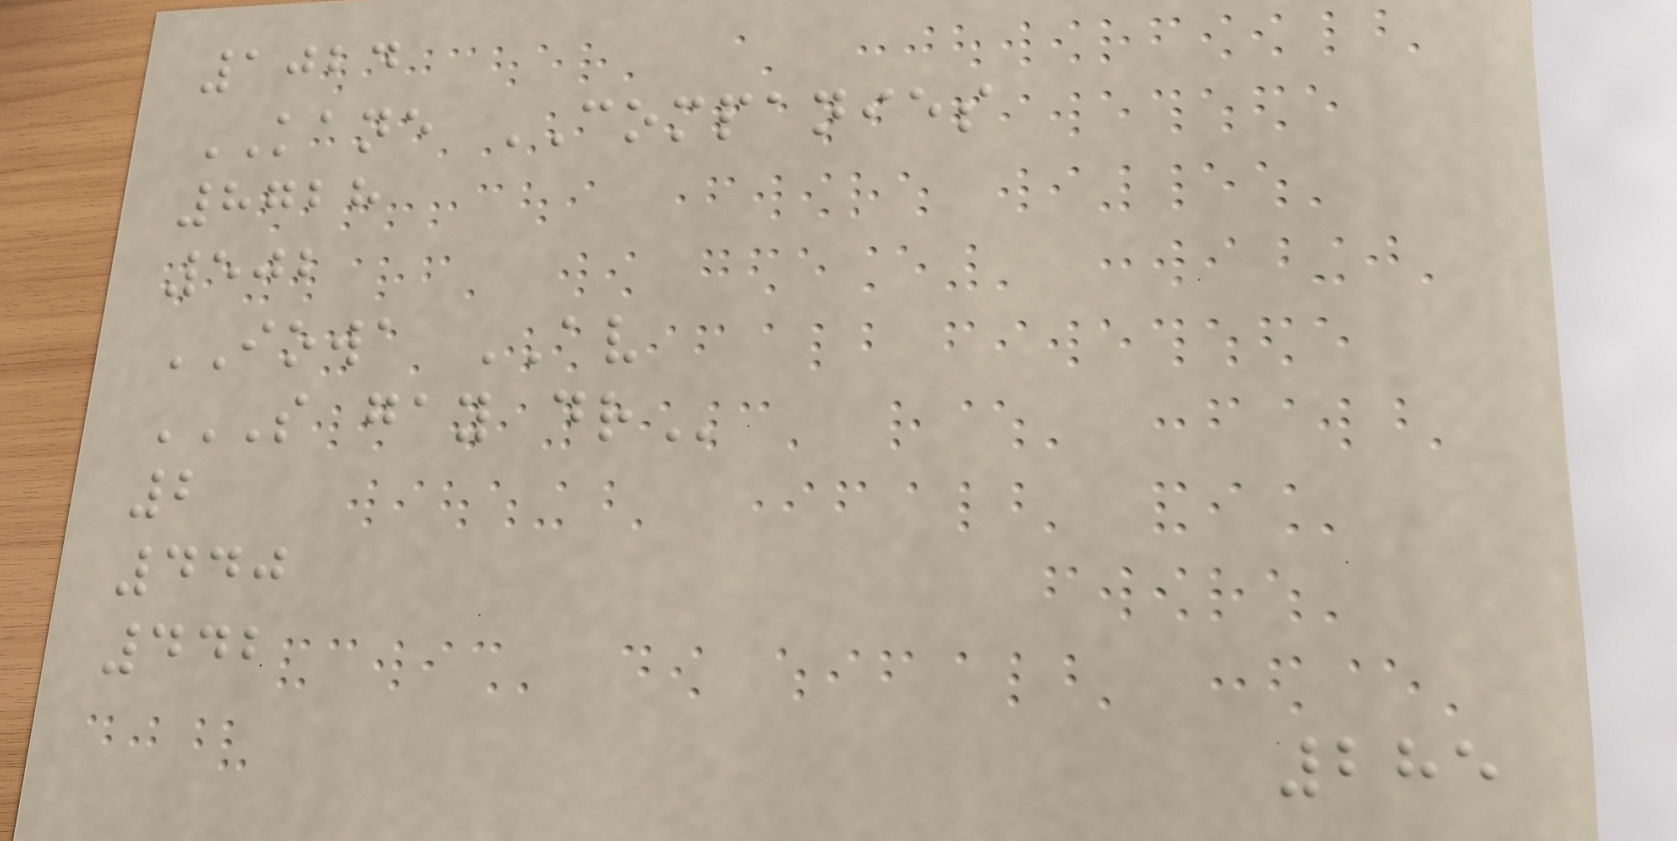1024
KANE COMPANIES
8728
502
IOWA AV
S GAY DR
2
440
442
285
